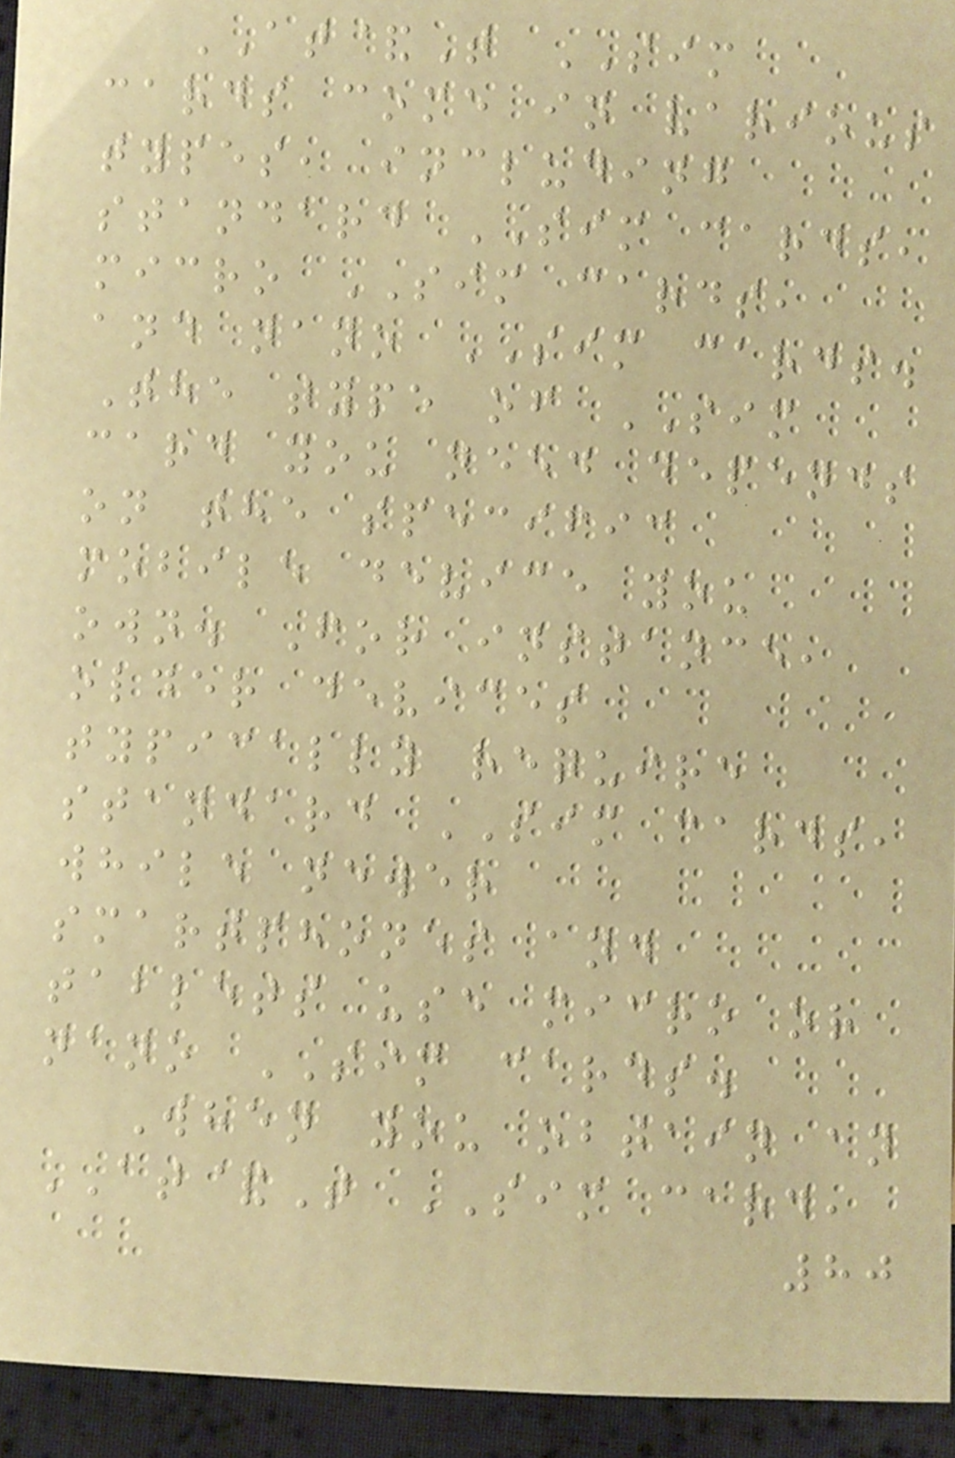AT&T SIM
cards come in various
types, including
standard SIM cards,
micro SIM cards,
and nano SIM cards.
The type of SIM
card you need depends
on the specific
mobile device you
own. For instance,
older devices
typically require
standard SIM cards,
while newer
smartphones and
tablets use micro or
nano SIM cards.
When you obtain an
AT&T SIM card,
80
